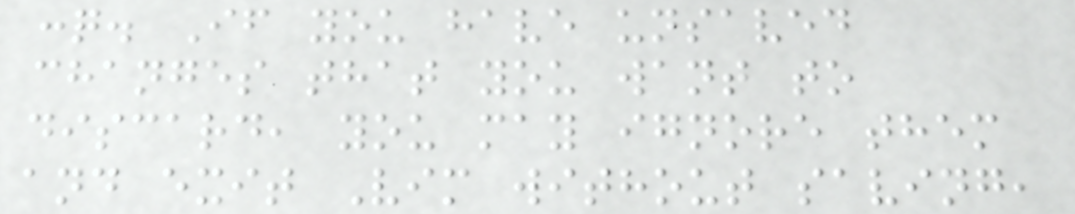:q. If you have unsaved
changes that you want to
discard, you may ignore them
and exit Vim without saving,
